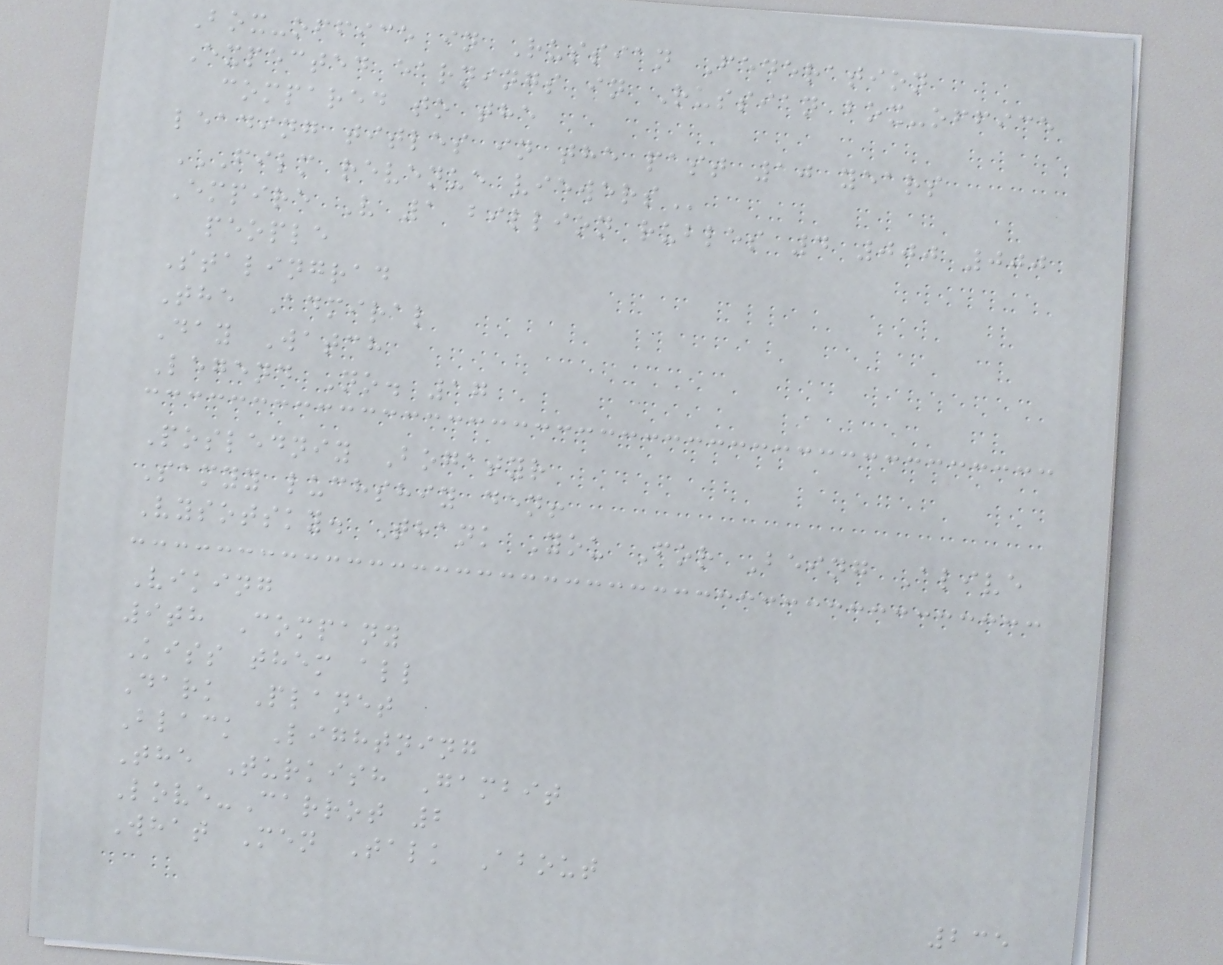Box-office in Russian Federation
Expected earnings in Russian box-office
compared to the
leading titles in the past 10 years
FILM REVENUE VIEWERS
Empire V 1 billion rubles 4 000 000
people
Stalingrad
The Admiral
Day Watch
Legend No. 17
Posledniy Bogatyr
Samyy luchshiy den!
Vysotsky. Thank You For Being Alive
Viking
9th Company
Kiss them all
Dark Planet
Black Lightning
The Turkish Gambit
Love-Carrot 2
What Men Talk About
235
